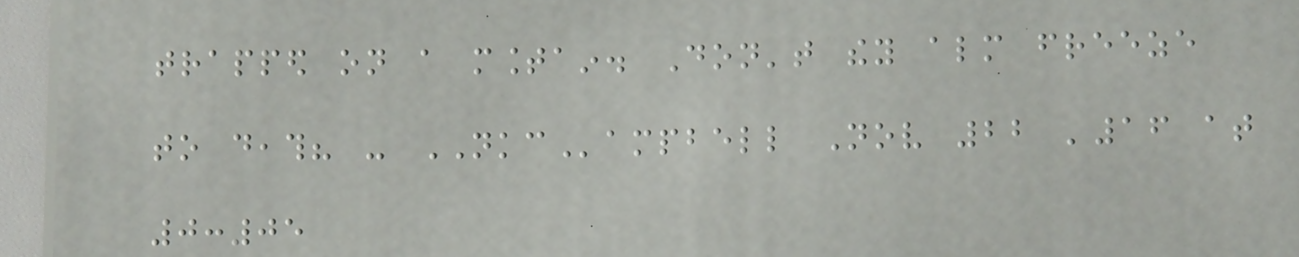trapped on a mountain. Don't they almost freeze
to death? - NKCampbell Nov 22 '16 at
0:05
